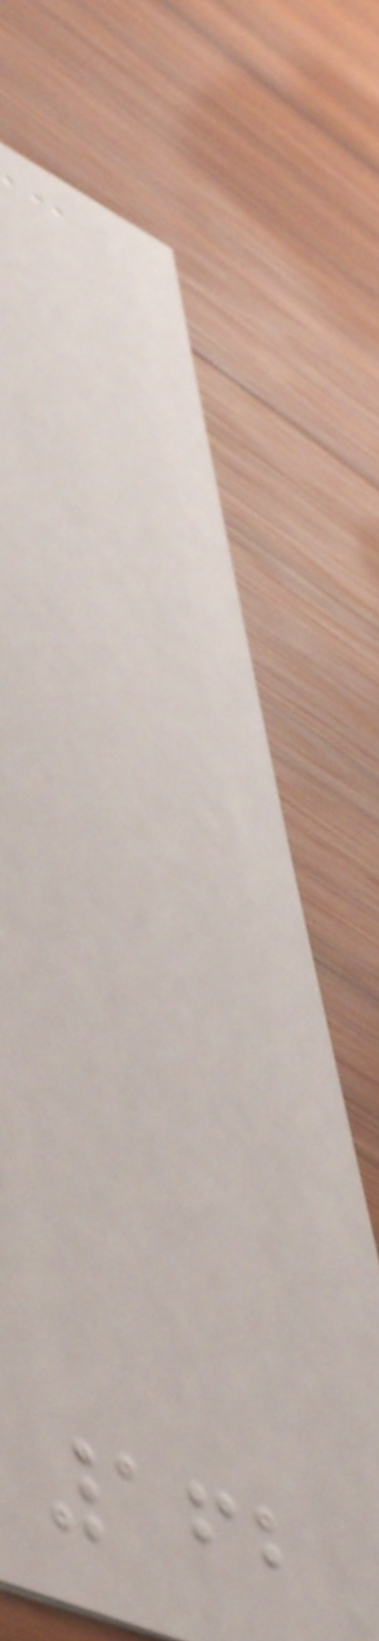162
